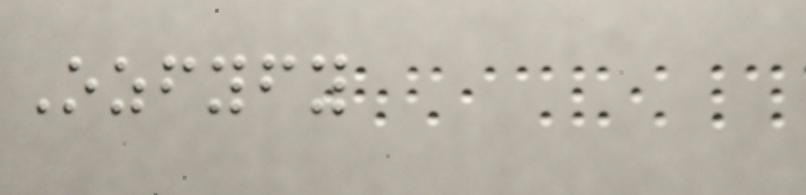Ozfyfy
